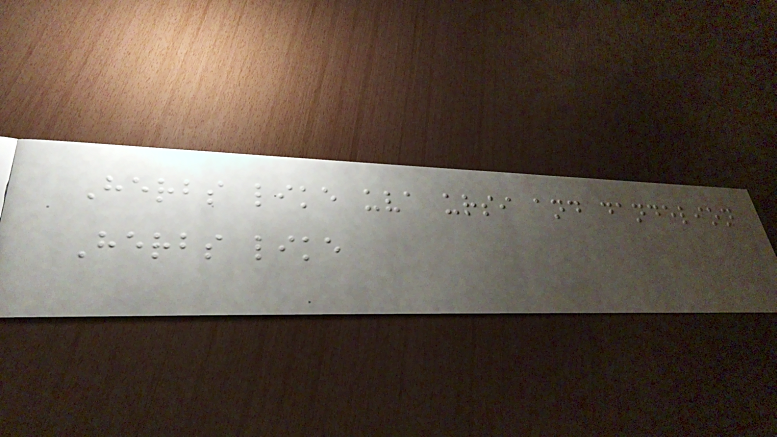Herbs like uva ursi and dandelion
Herbs like
